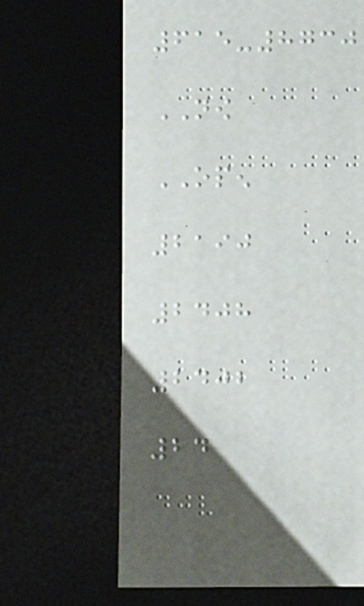615-8730
NOW
OPEN
2190
2408
2402
24
